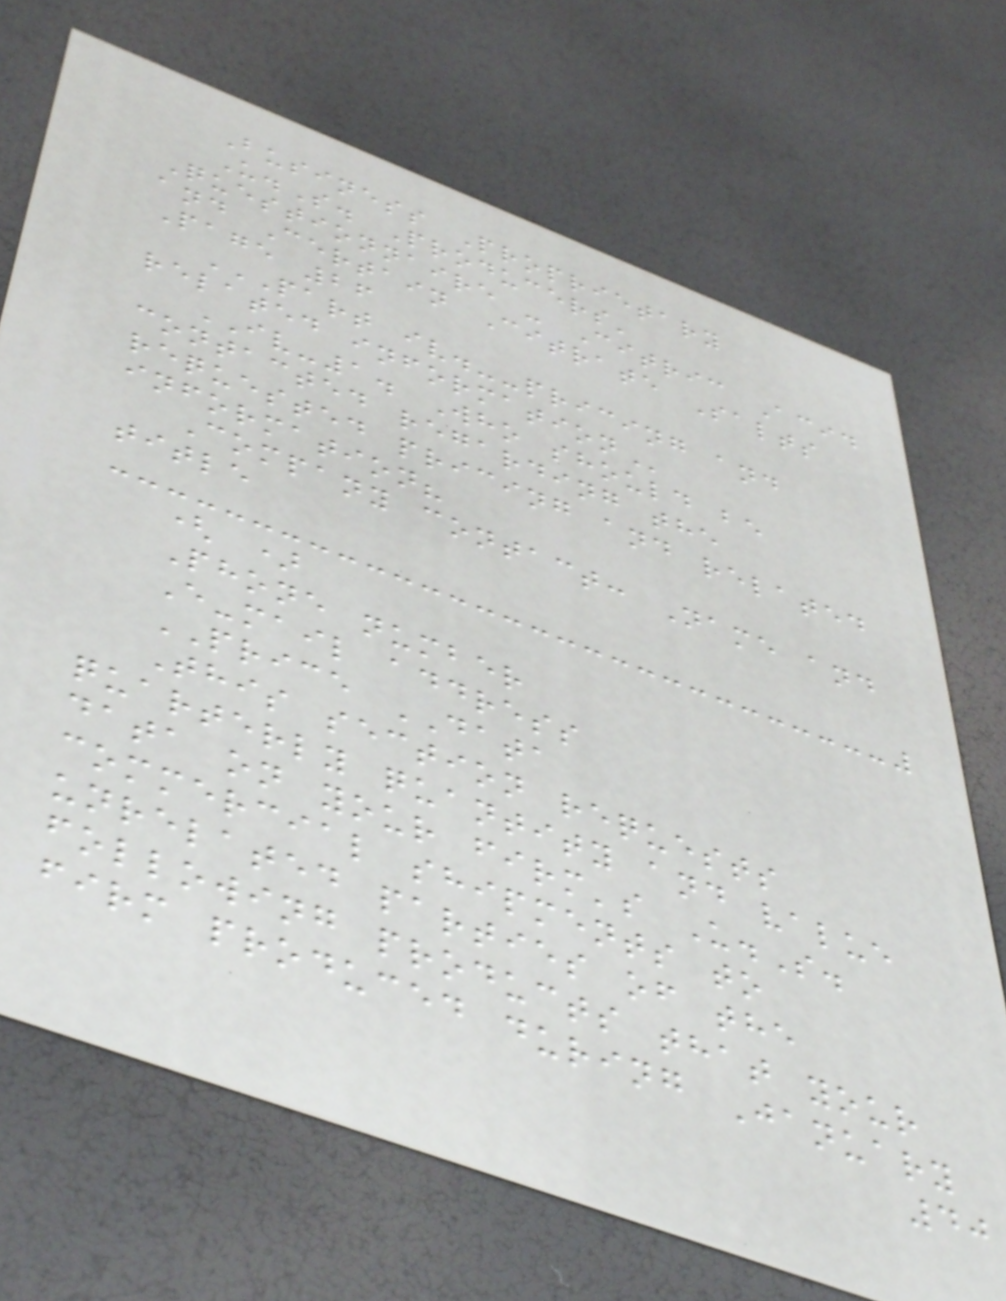Business Proprietary
U.S. Producers'
Questionnaire - Citric Acid
and Certain Citrate Salts
Page 26
PART IV.--PRICING AND
RELATED INFORMATION
IV-1. Who should be
contacted regarding the
requested pricing and related
information?
Company contact: Name and
title
( )
Phone number
E-mail address
PRICE DATA
This section requests
quarterly quantity and value
data on your firm's U.S.
commercial shipments to
unrelated parties of the
following products that your
firm produced during January
40
